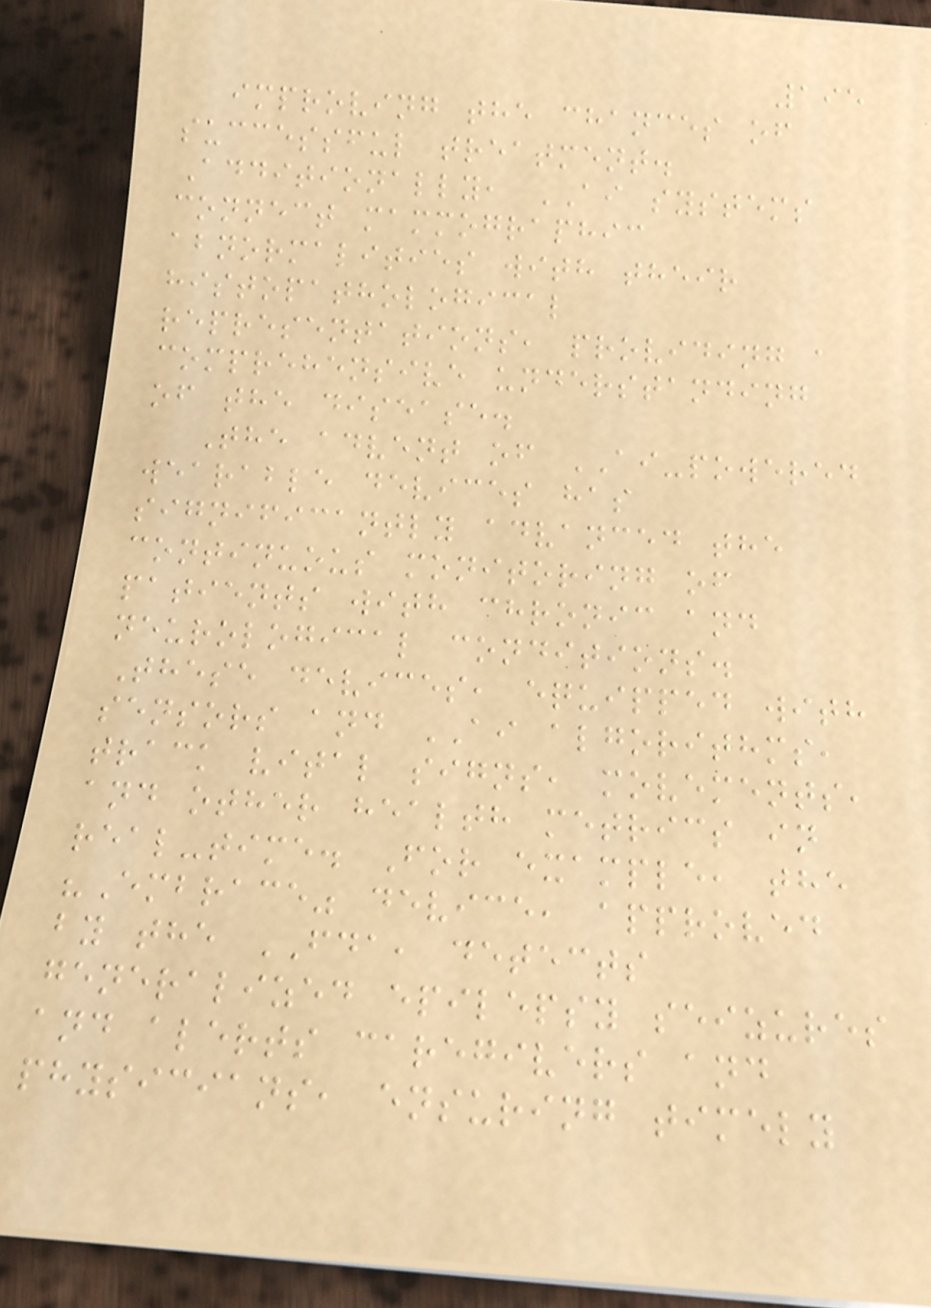195
improving the chances of
successful treatment.
Additionally, AI systems
connect mammographic
abnormalities with their
histopathological
representations, providing a
comprehensive understanding
of the disease.
The advent of AI-powered
wearable devices has
significantly advanced the
continuous monitoring of
patients with chronic and
neurological conditions.
These devices, equipped with
sensors and AI algorithms,
track vital signs, movements,
and other health metrics in
real-time. For example, the
"Embrace" device, approved
by the FDA, detects
generalized epilepsy seizures
and alerts caregivers and
physicians, ensuring timely
